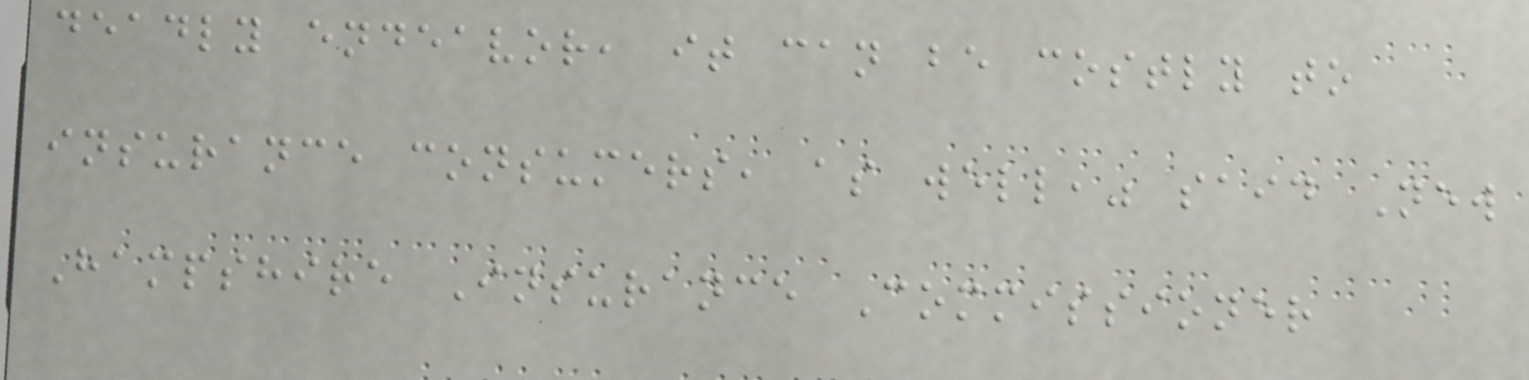deadly endeavor, it can be costly to
insurance consumers, as well," said New
Hampshire Insurance Commissioner
